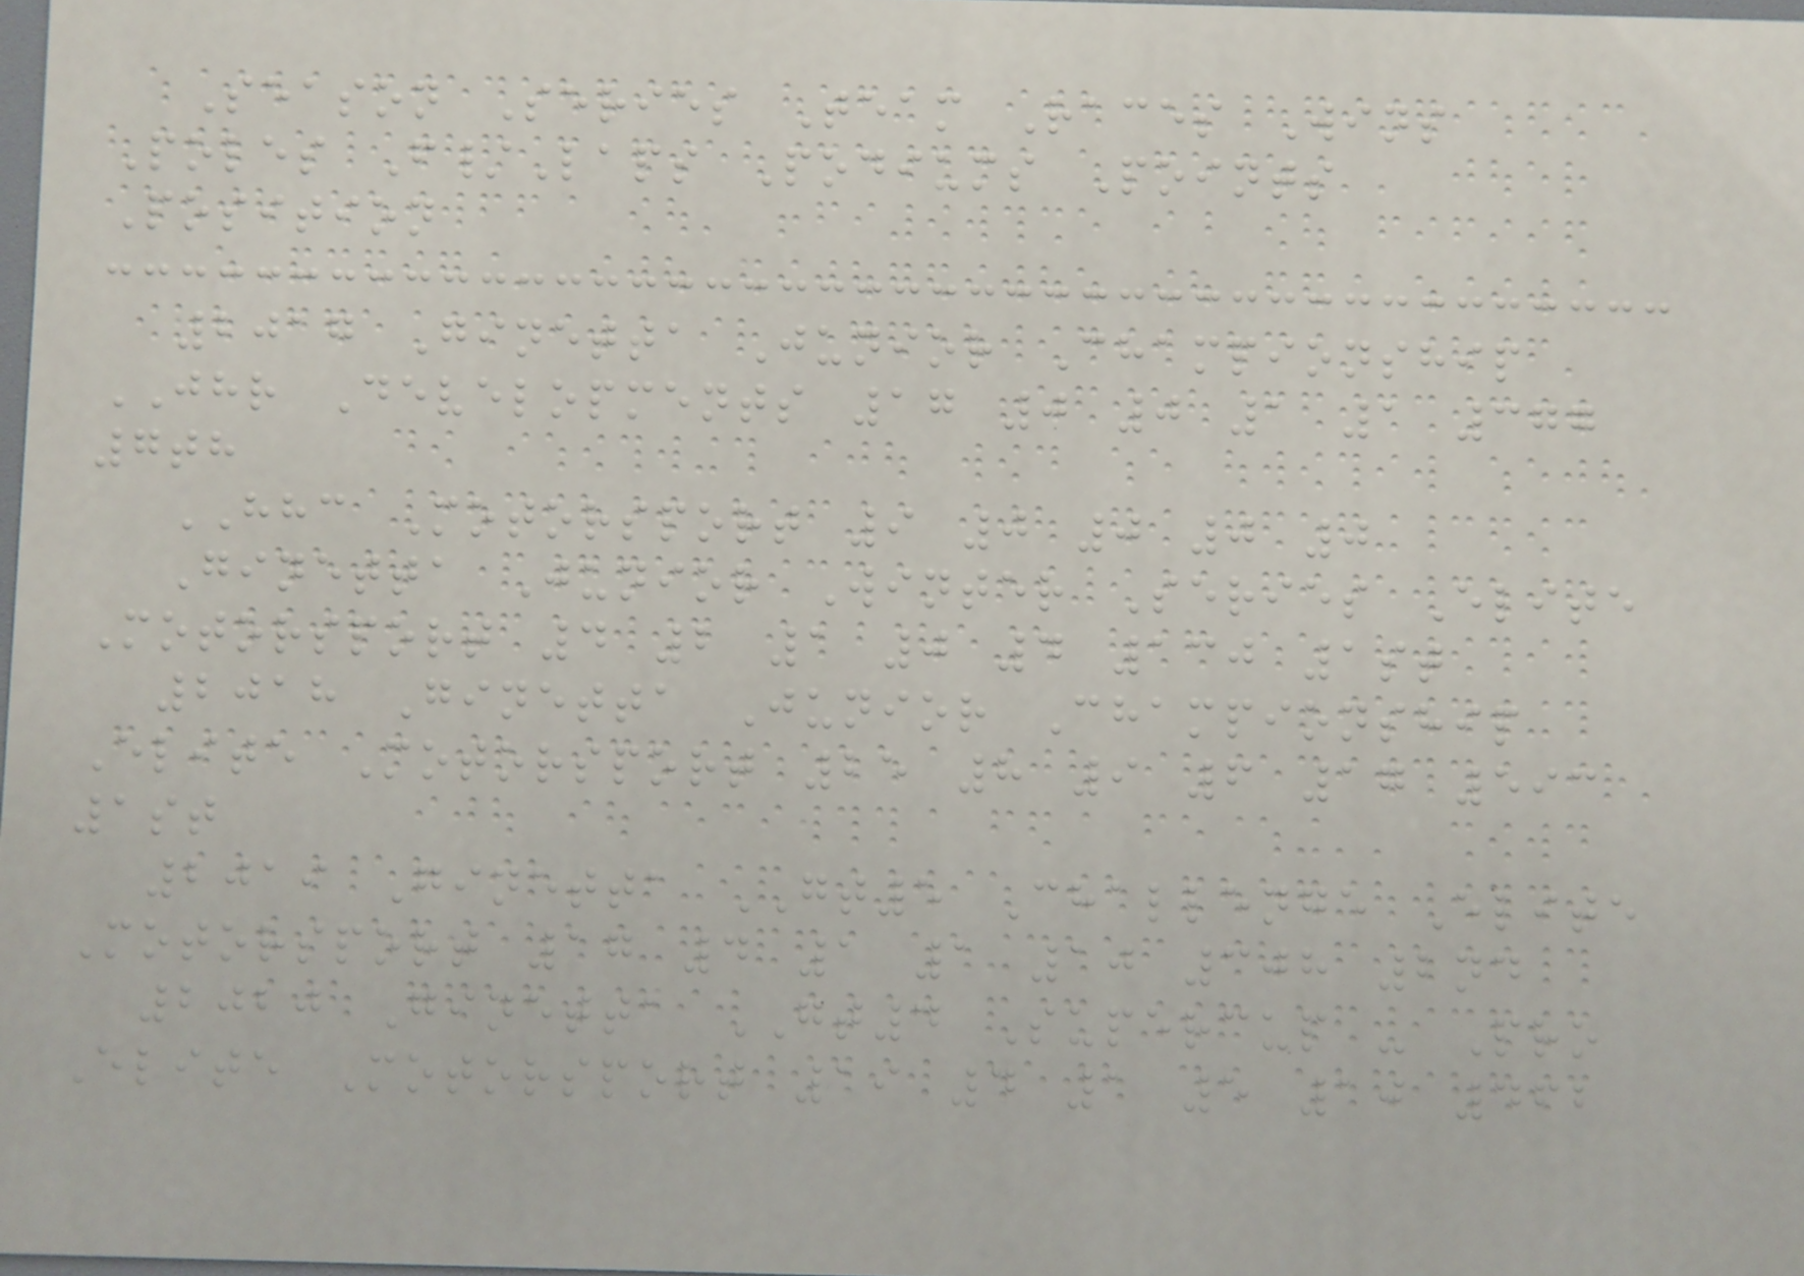Season Series Team Races Wins
Poles F/Laps Podiums Points
Position
2017 Ginetta Junior Championship
JHR Developments 17 0 0 1 1 377
7th
HHC Motorsport 9 0 0 0 0
Ginetta Junior Winter Series Elite
Motorsport 4 2 1 0 4 130 1st
2018 Ginetta Junior Championship
Elite Motorsport 25 8 9 6 17 593
1st
2019 Ginetta GT5 Challenge Elite
Motorsport 17 4 1 1 10 308 2nd
2020 Ginetta GT4 Supercup - Pro
Elite Motorsport 19 4 1 5 10 462
